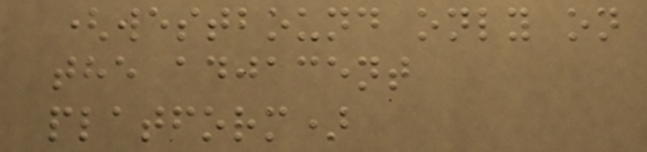(westbound only on
the adjacent
platform)
